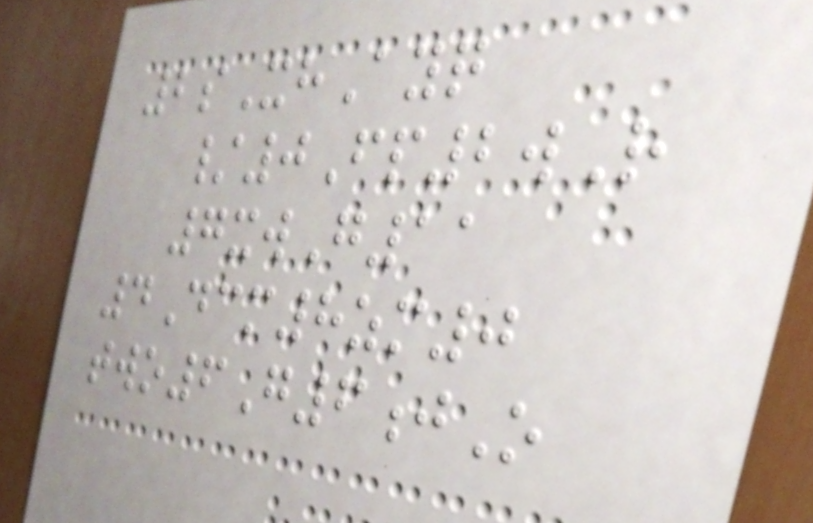2sXhAyq
/0Fp2wR
7xwG11
4Dcm8zm0
two6G6jO
